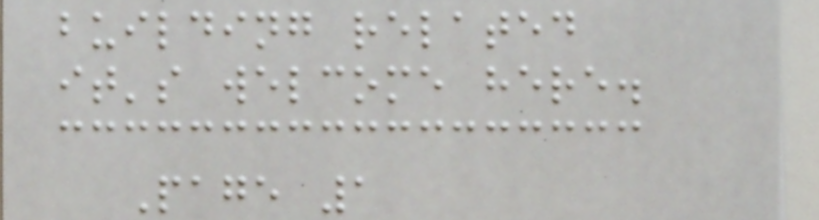building related
it's welcome here.
Page 1
